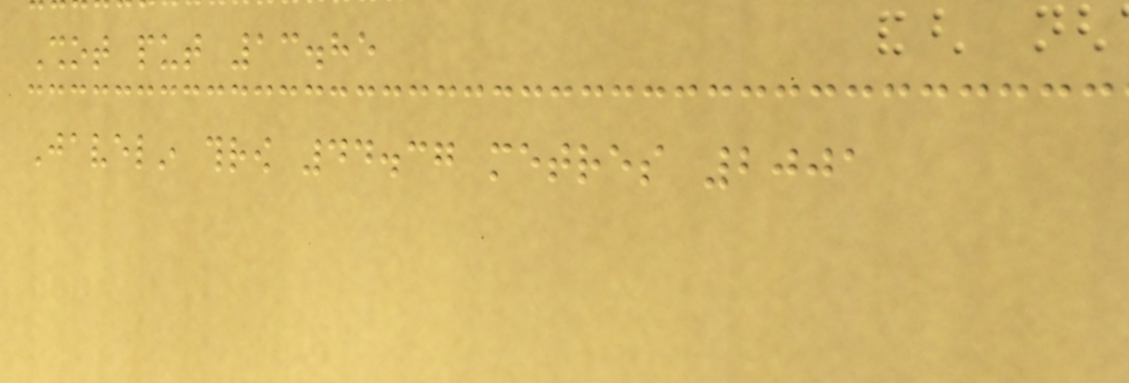Shot put 13.85
Javelin throw 44.37 metres 2001
